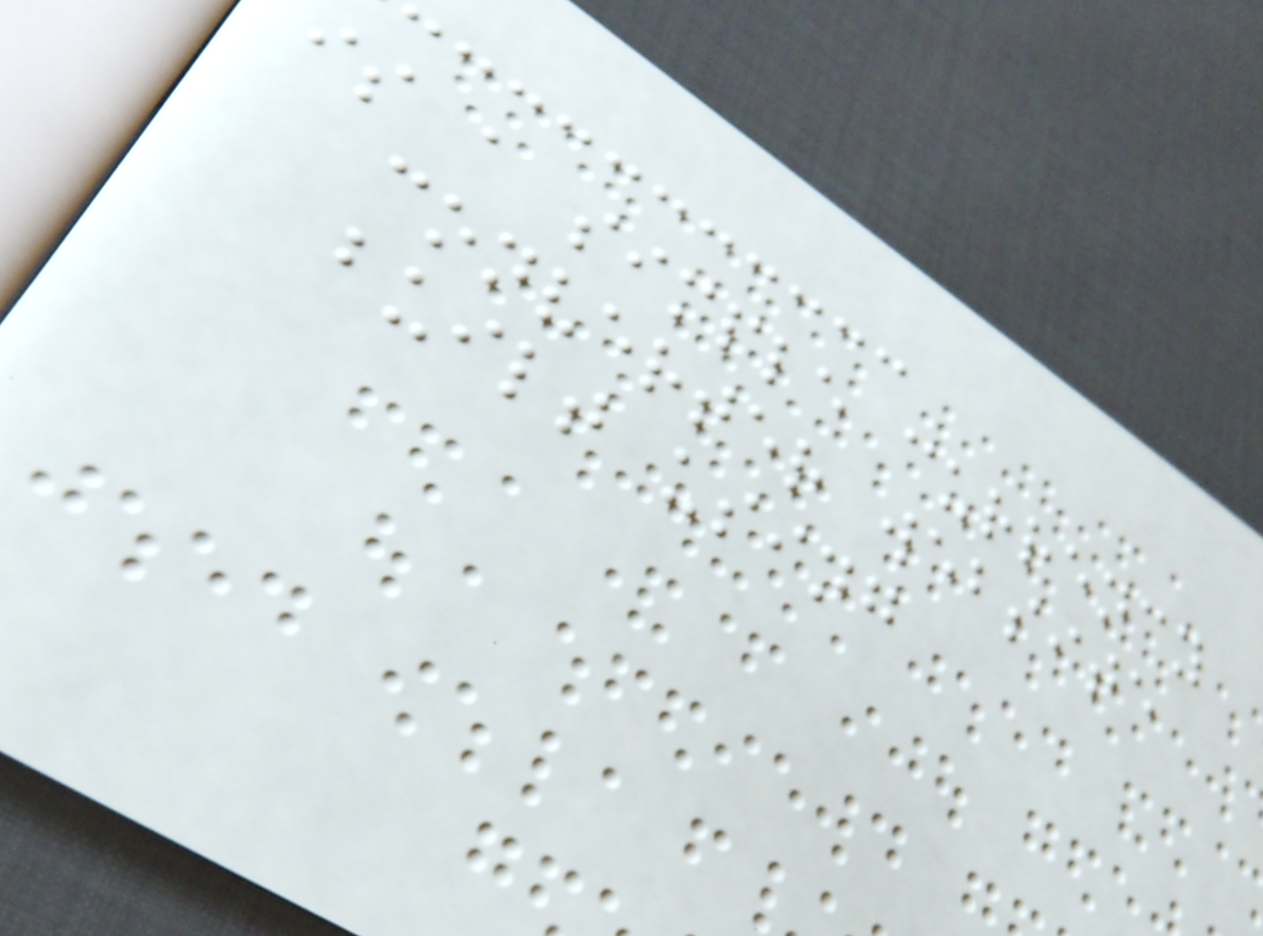is a simple currency
converter website
built using
